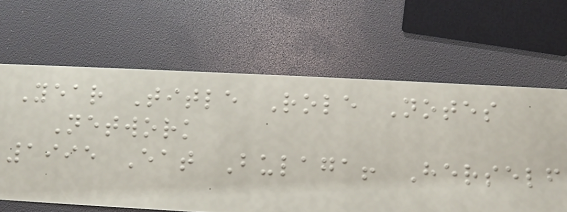Year Title Role Notes
Network
1995 Eat Bulaga! Herself
